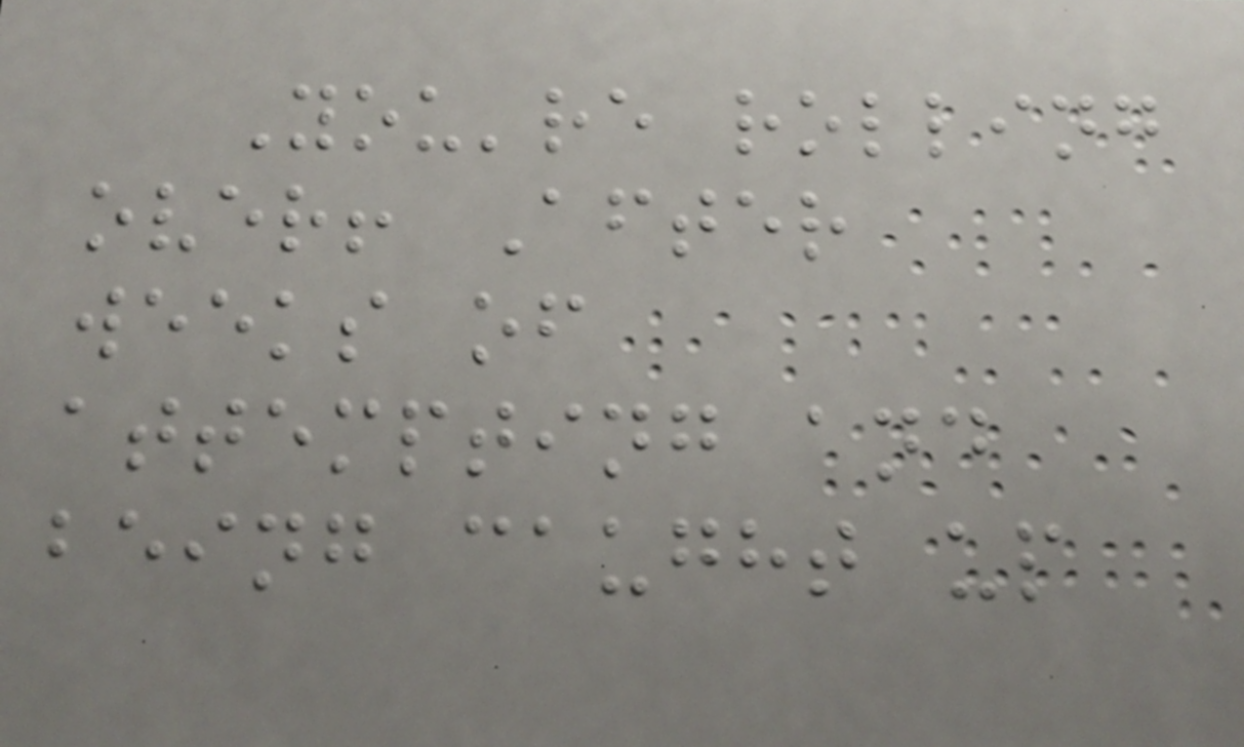You're rolling
over! After
weeks of
attempting and
being caught up
